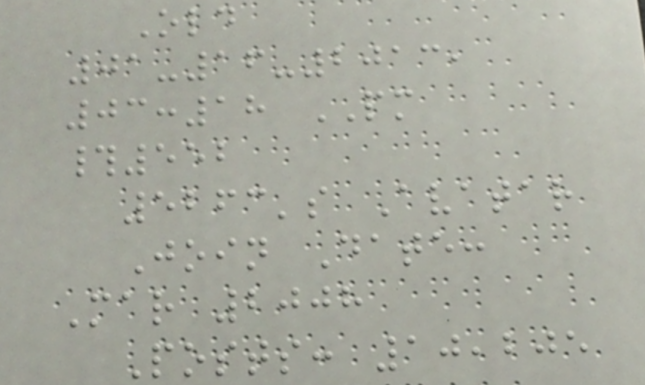Old
01-16-2013,
03:18 PM
#552
5263's Avatar
Join Date:
Mar 2008
Posts: 10,205
